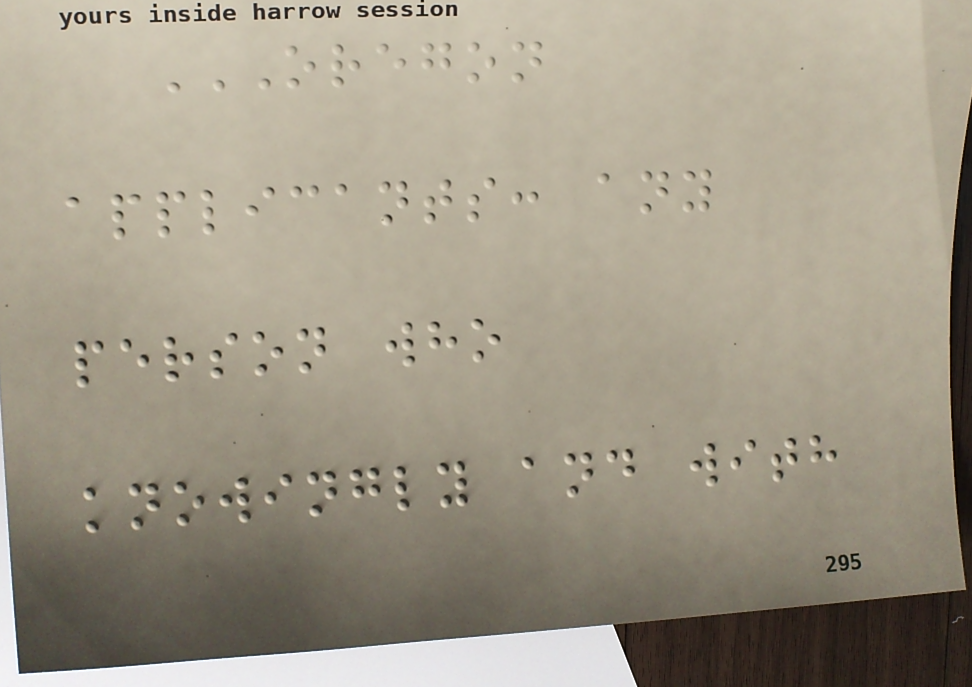OREGON
APPLICANTS: ANY
PERSON WHO
KNOWINGLY AND WITH
